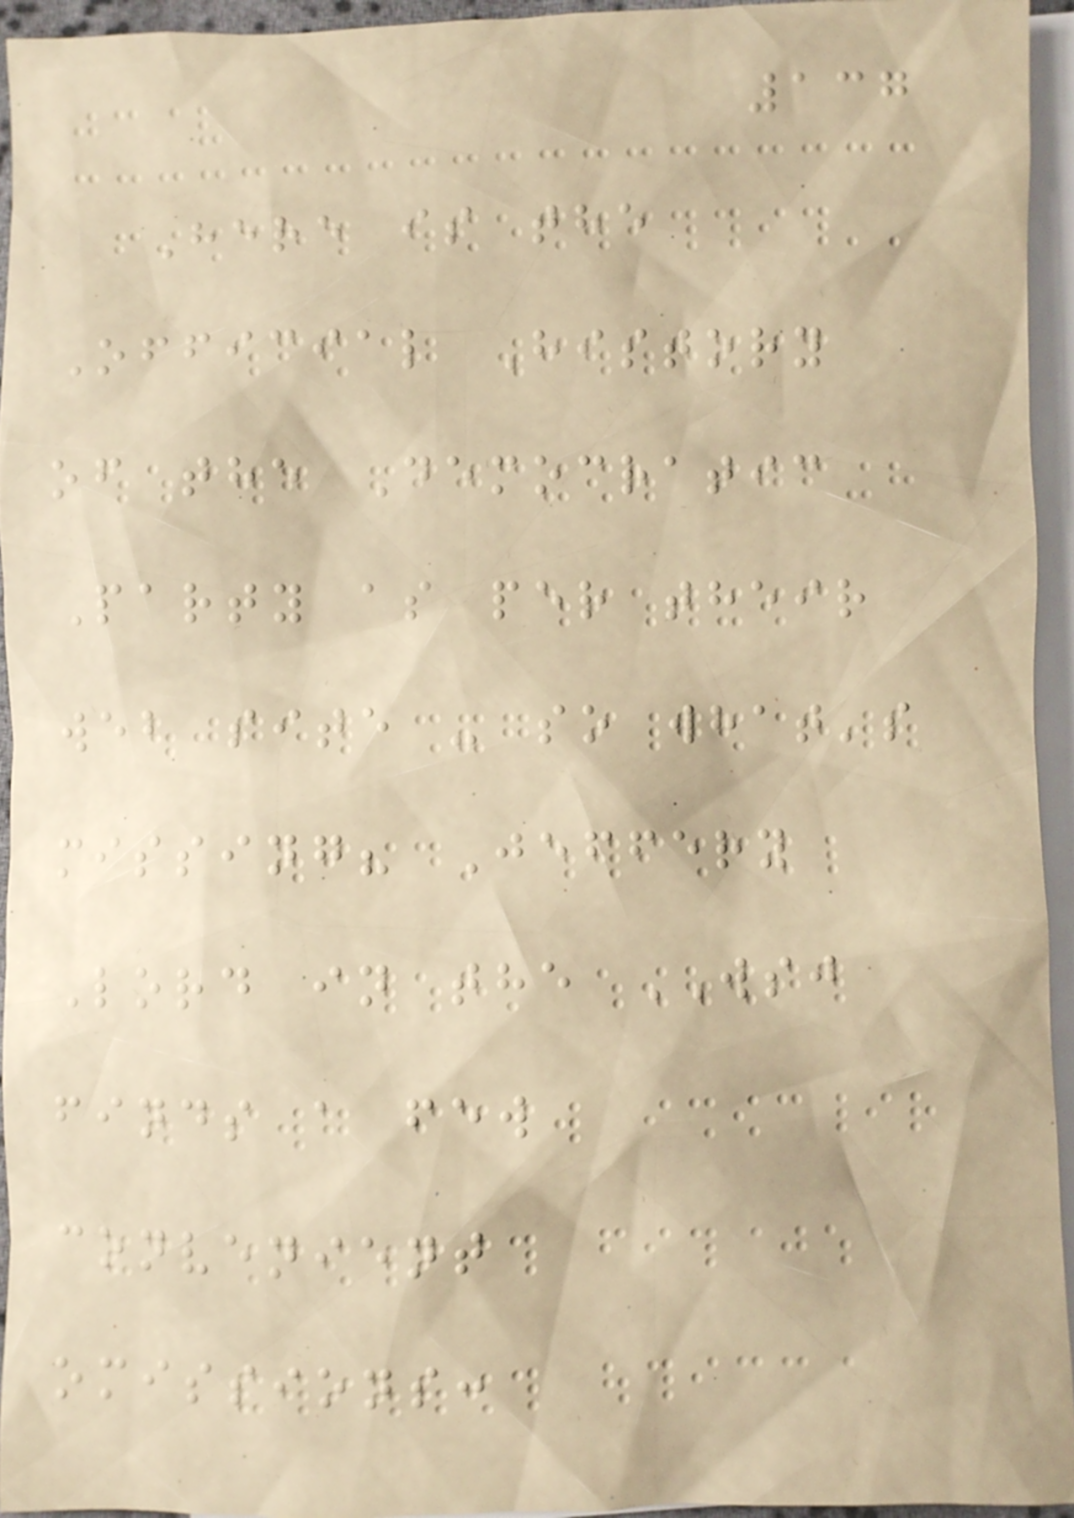137
Here is the
Official History
of the Democratic
Party as per their
web site - so what's
missing? Jeffery
Lord in the WSJ
finds a few
convenient
omissions:
